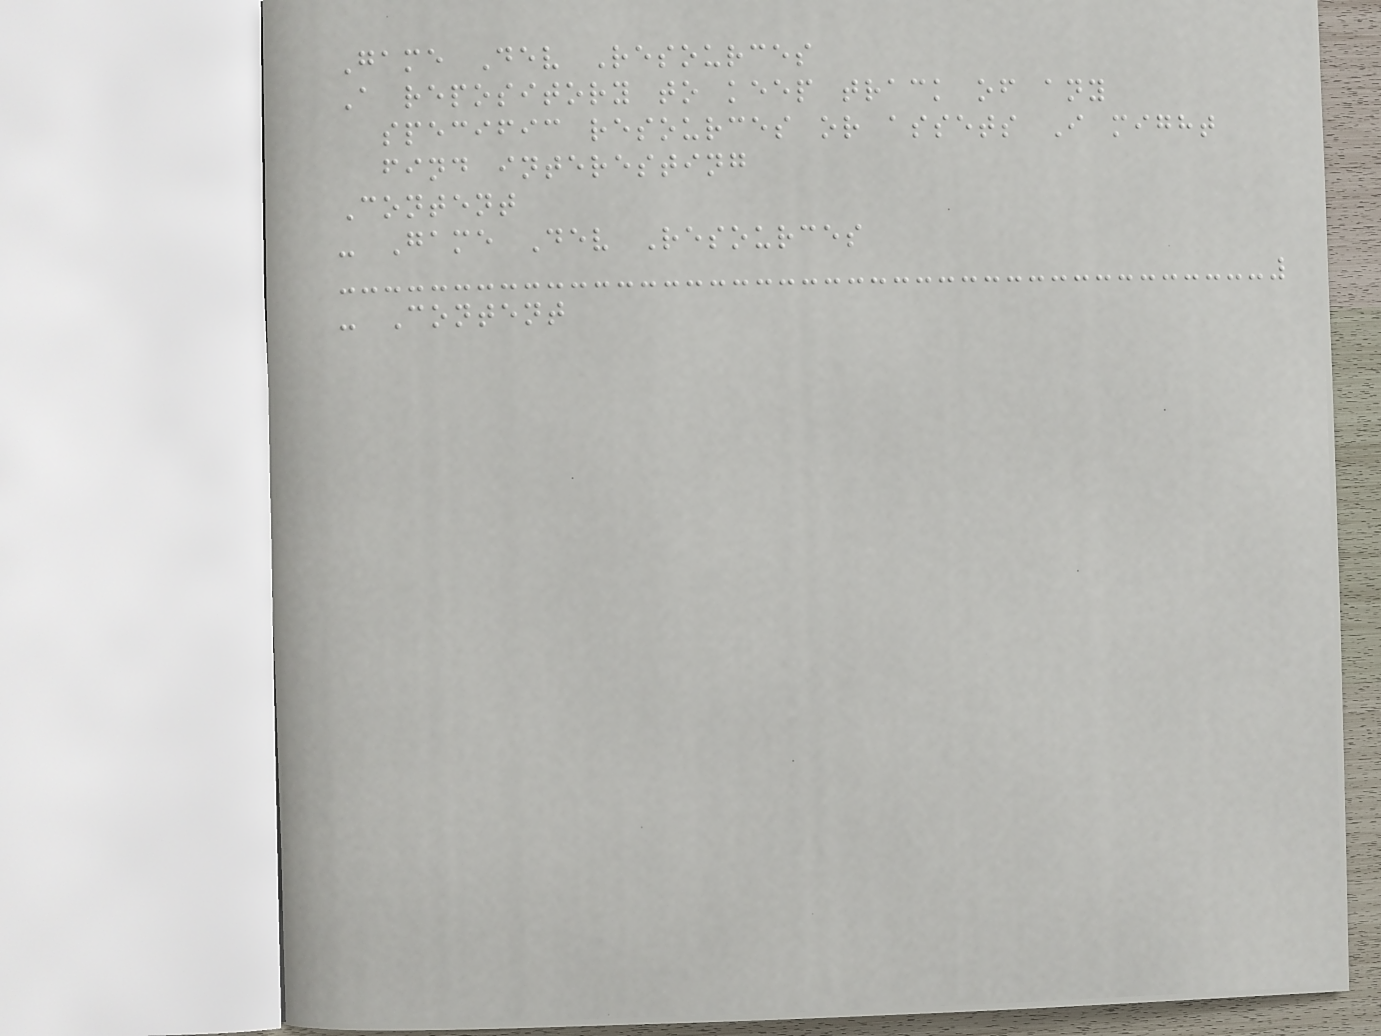Game Dev Resources
A repository to keep track of any
specific resources or assets I might
find interesting
Content
- Game Dev Resources
- Content
